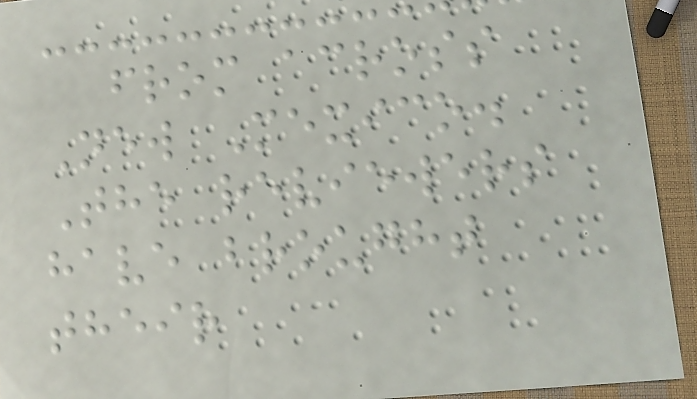from across
New Mexico.
The reviewers
have brought
their
